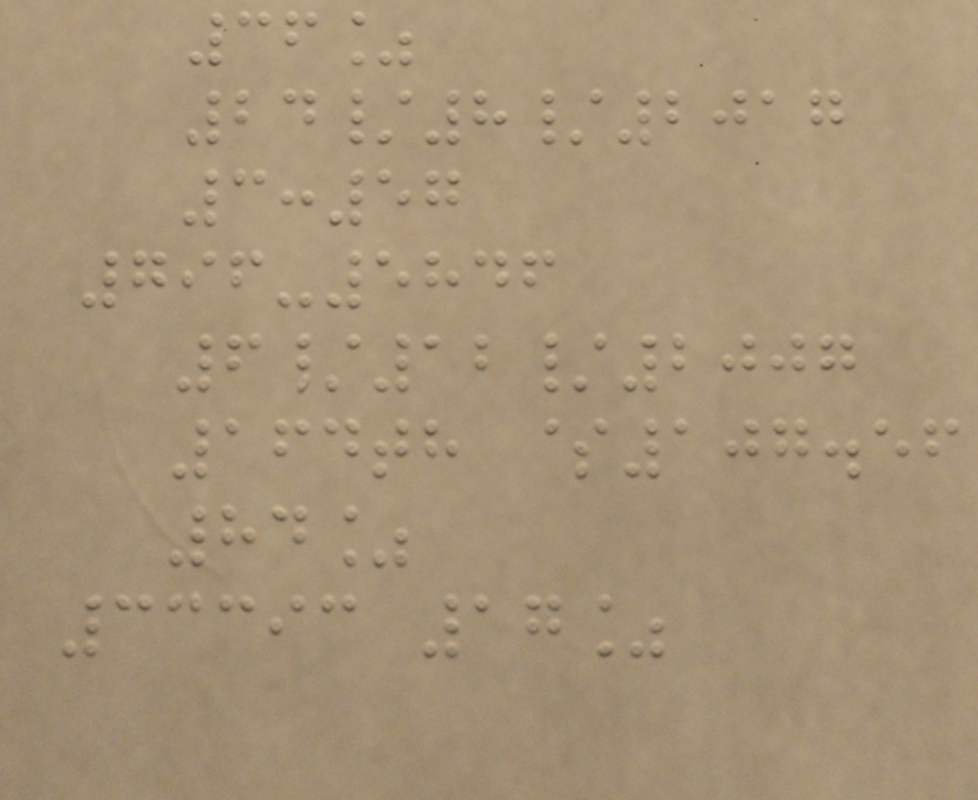36%
24/8/2017
3:57
796-5846
6/12/2007
164th $107.56
84%
33393 17%
